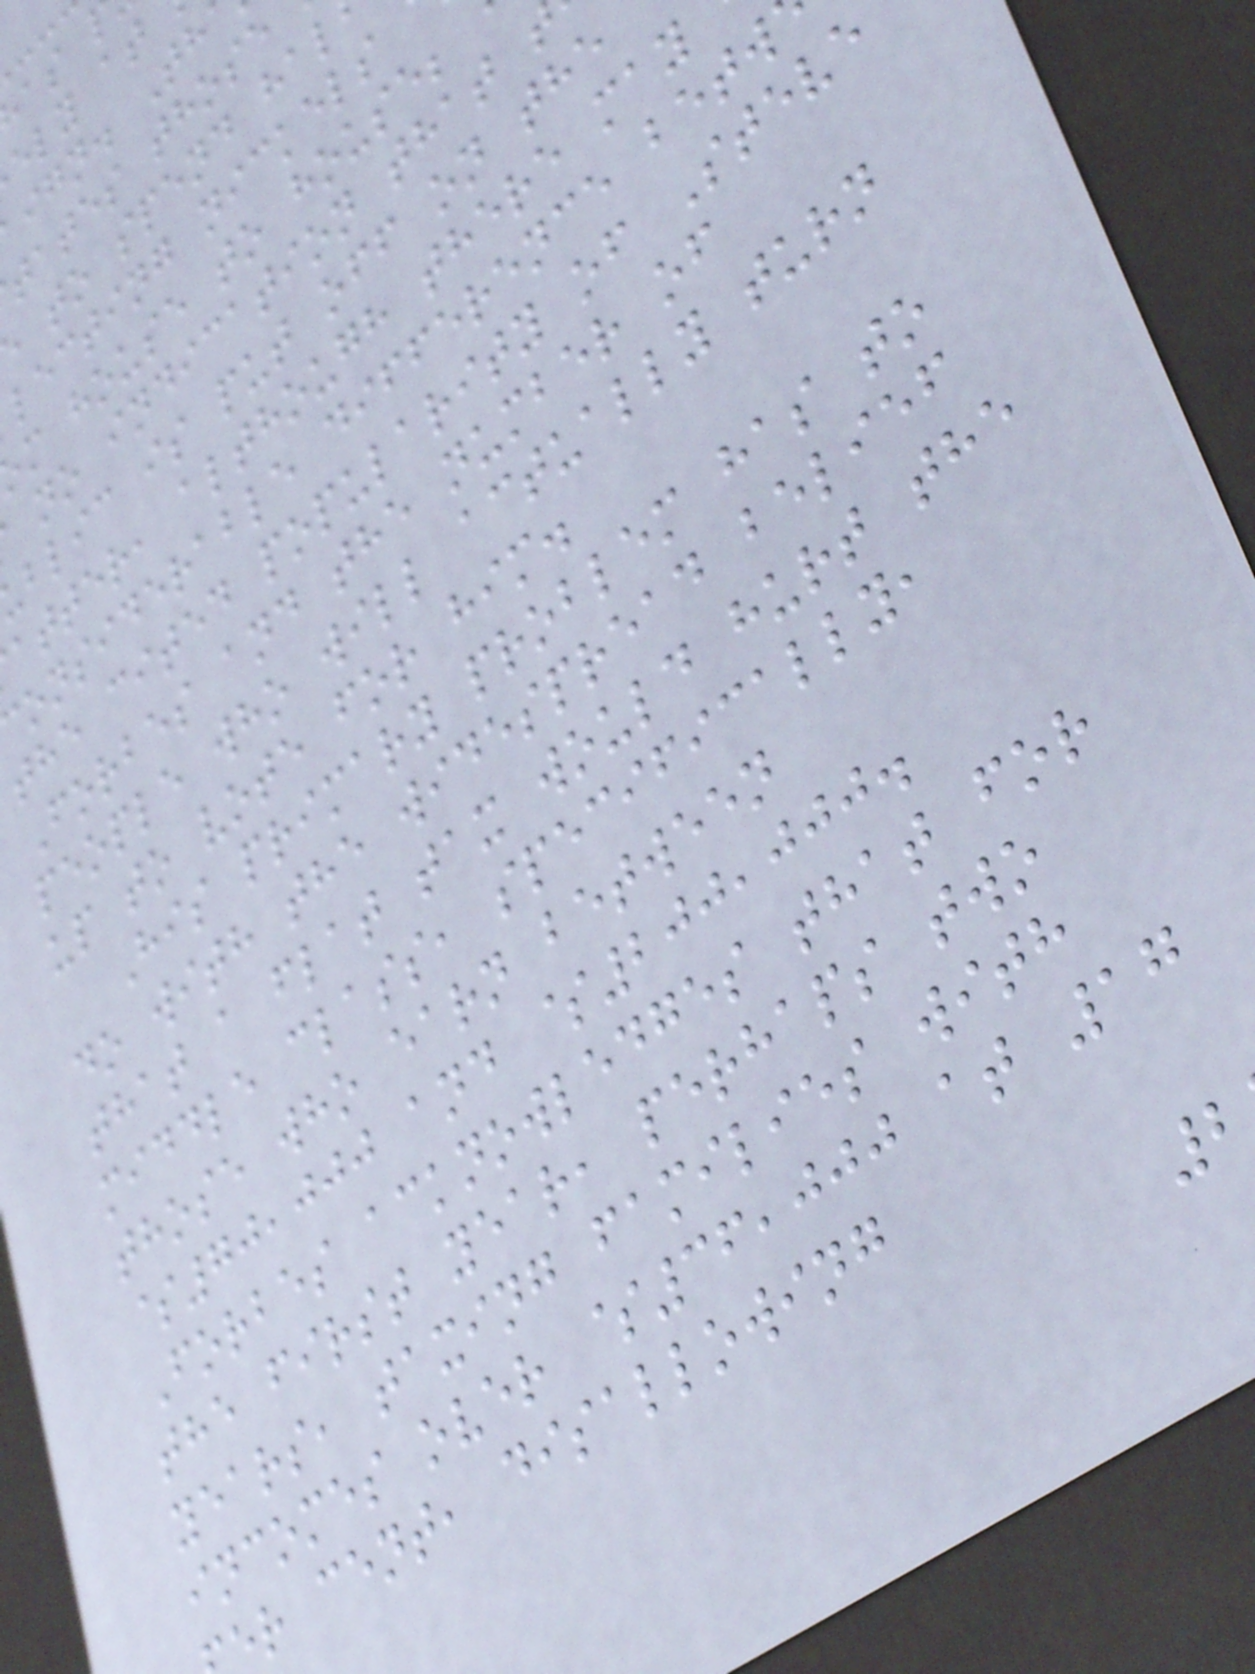ign. Th
tates those
to spend hal
lecting nickels
m house to house;
no indication that
blic is put off on the
atter, although there may
onsiderable difference betw
the cited popularity of Steve
Forbes and the number of
people who will actually turn
up to vote for him.
His primary problem has to
do with the widespread belief
that a flat tax would hurt the
middle class, specifically,
those who earn between
$70,000 and $200,000.
Forbes acknowledges that for
the first year, perhaps two
years, taxing families with
incomes over $36,000 at 17
r cent, disallowing
